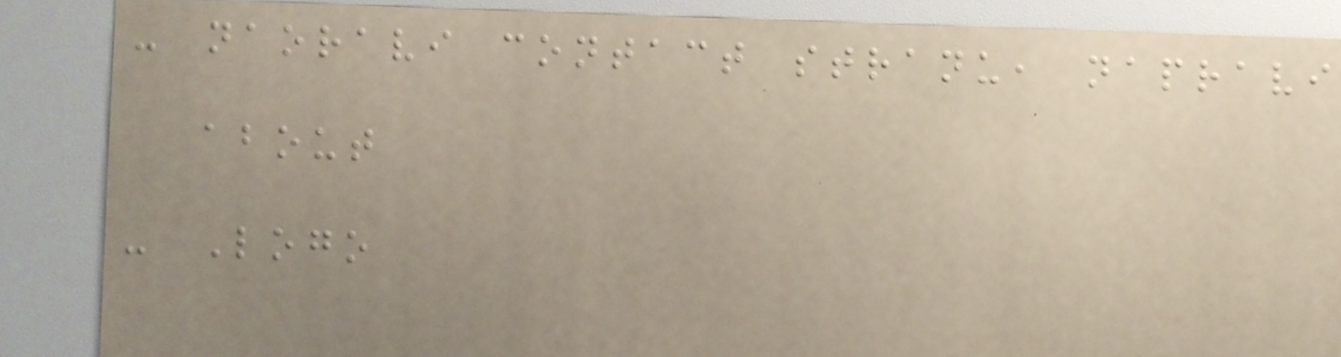- naoravi contact stranu, napravi
about
- Logo
